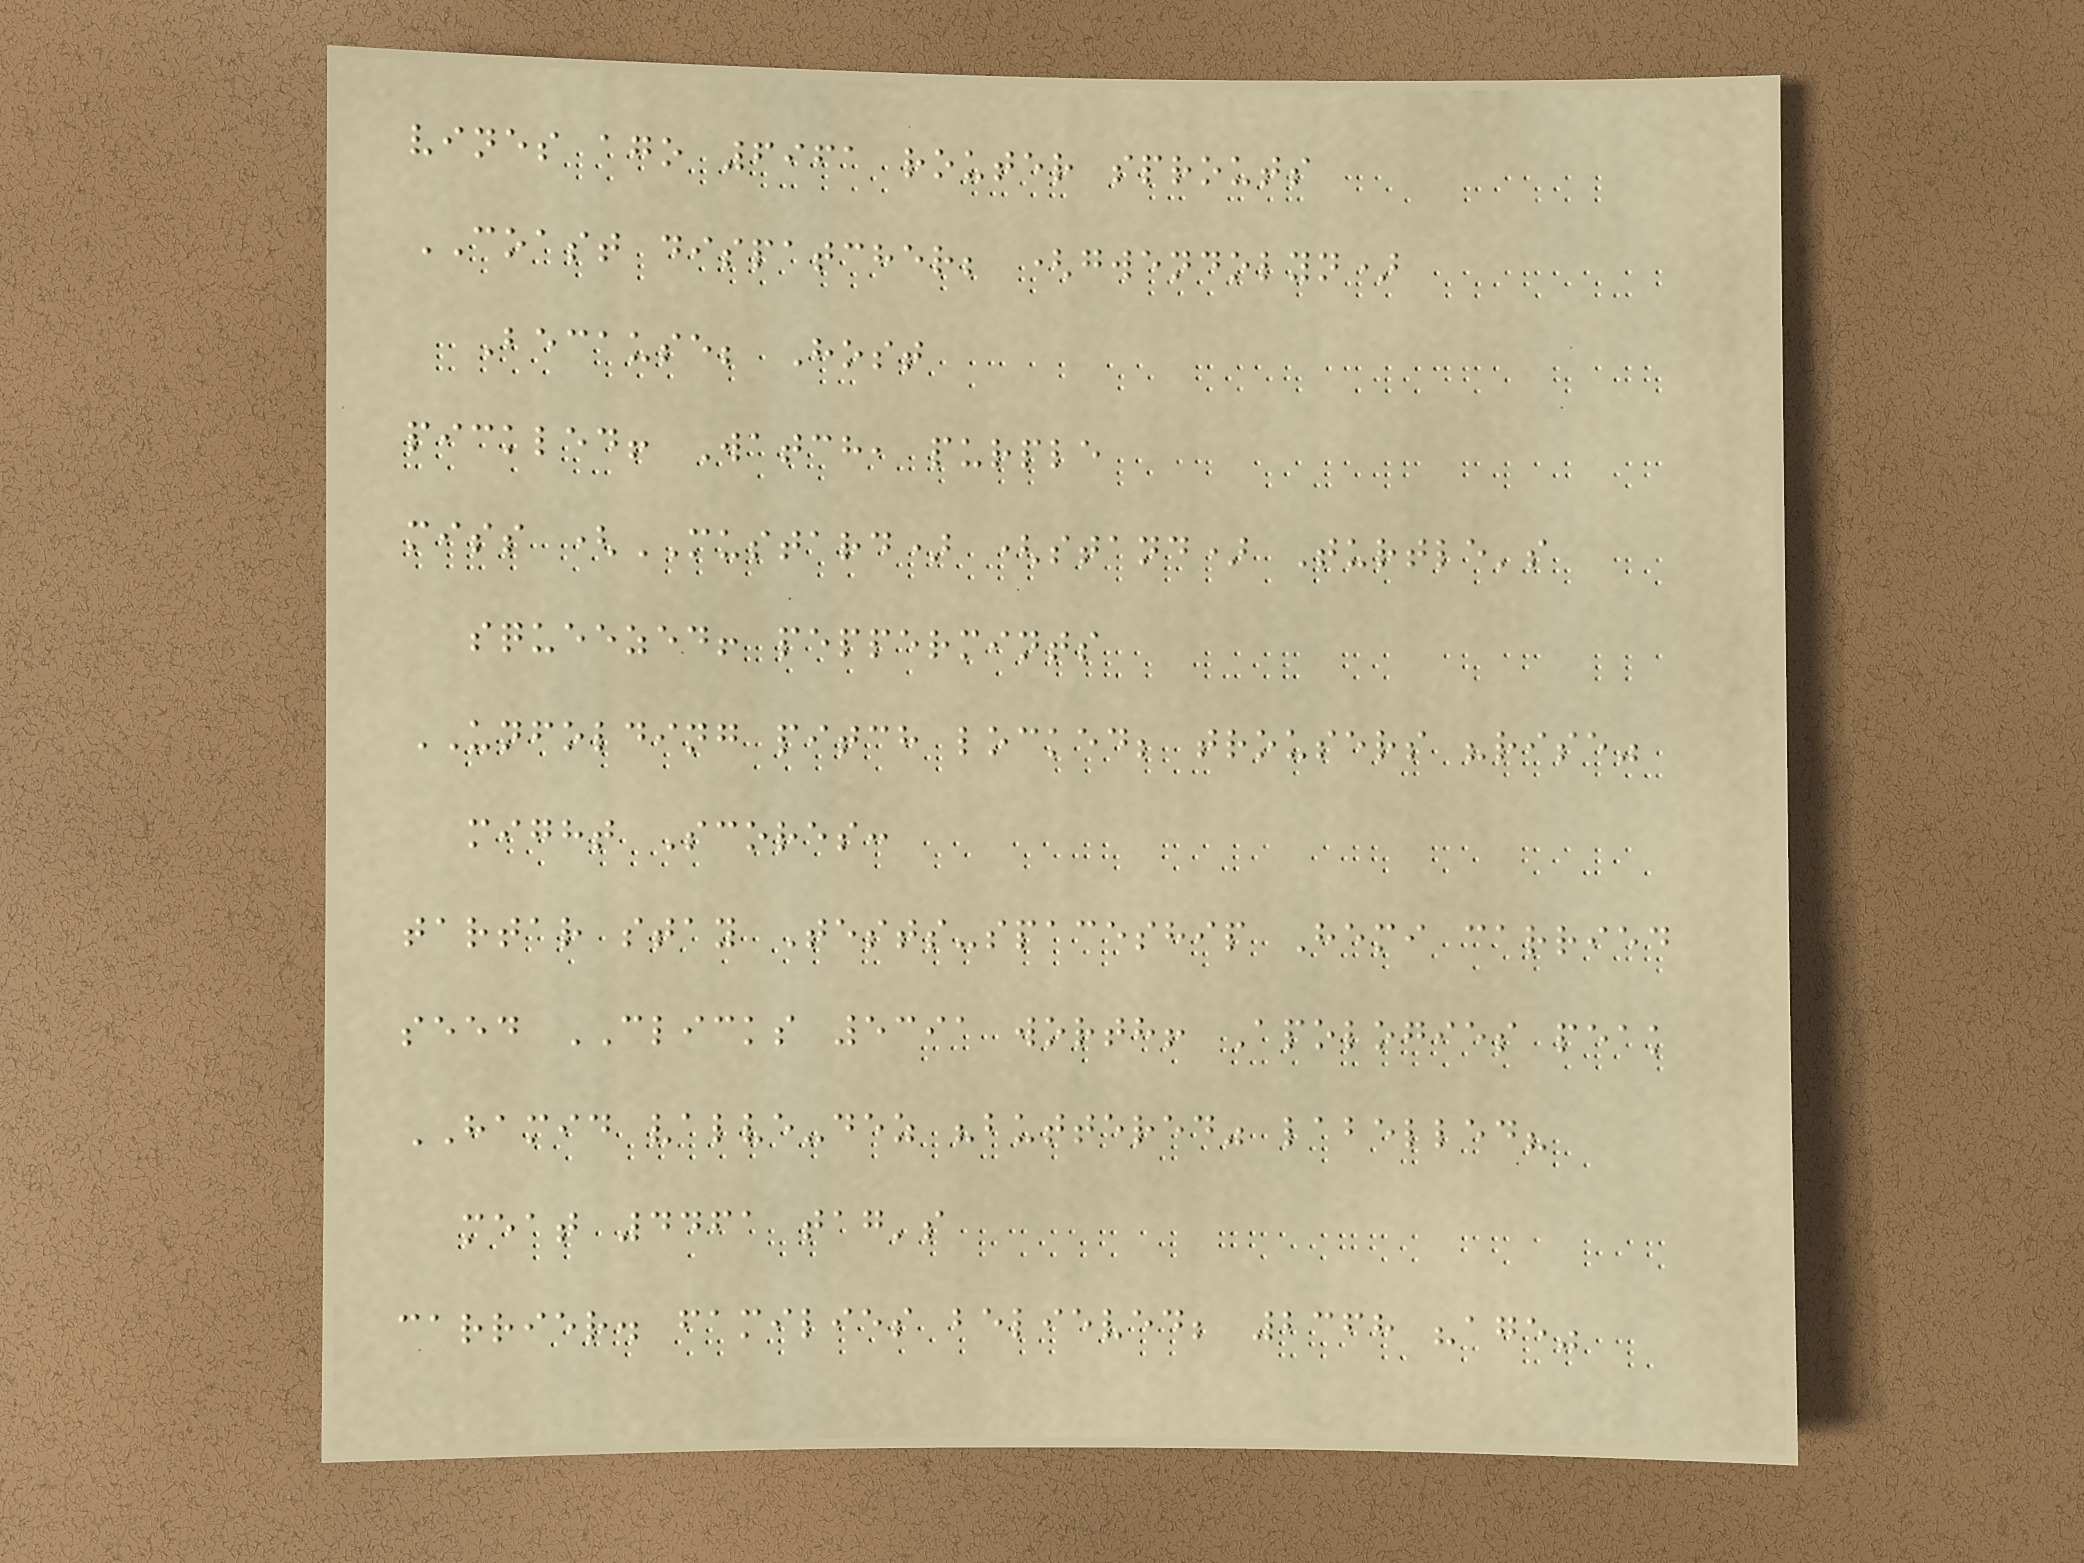vines ago 6961 router sprouts
COAST dispatcher; (gwendolyn)
Because; Host
pickled! Watch, purple
miss (MUSTARD) (stand) Turtle's
squeezed! peppermints
UNFOLDING pitch locked; trousers "rise"
might Scores:
tartar stay Tests-spaceship Hemi carried
seed CLICKS 5391 worth! Apologies peak
HAMID valve-dez "buttered" labelled?
meat 4461 tag's
carrier. families believed; 2368 "age"
